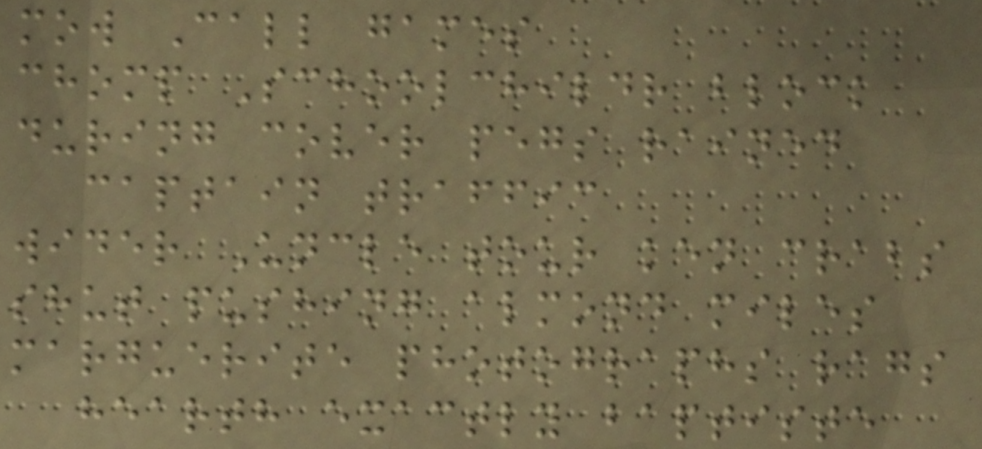mow Call games
chomp Schoolchildr block
during cover pegs rained
captain traffic
wider Uncle tour ken crabs
shut pushing almond miles
marguerite photographs rags
hearth exactly baptiste
